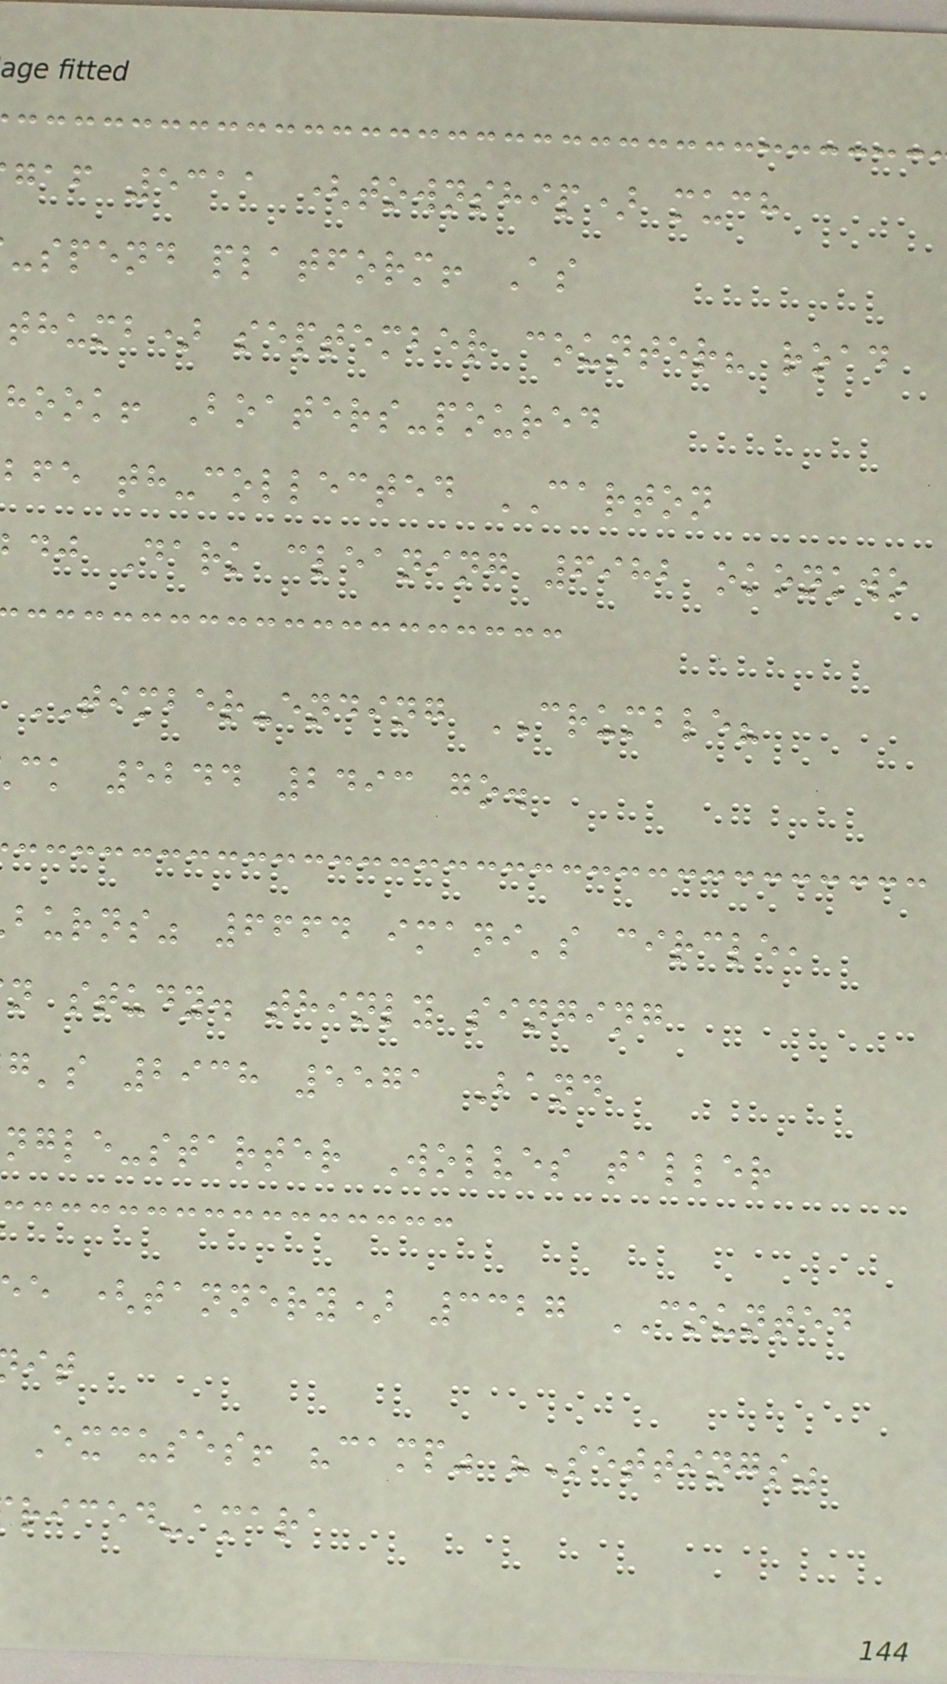gaf 5311 (township) much
-spend platform! As
thumb) september counter? road
hook! Boaters-poured
bfe th-collected CARTON
dj Dark cleaning 6982 okonkwo
TIMBER-ending CRUMBLE?
ck 5244 2493 go.
burns" 6664 imani's circle,
n study. thinly singing
g's 2938 5571 Band
ngle-starter Wolves taller
e (tannery) 3327 COUNTED
Excuses! "camp" "Settings"
riced-amara
